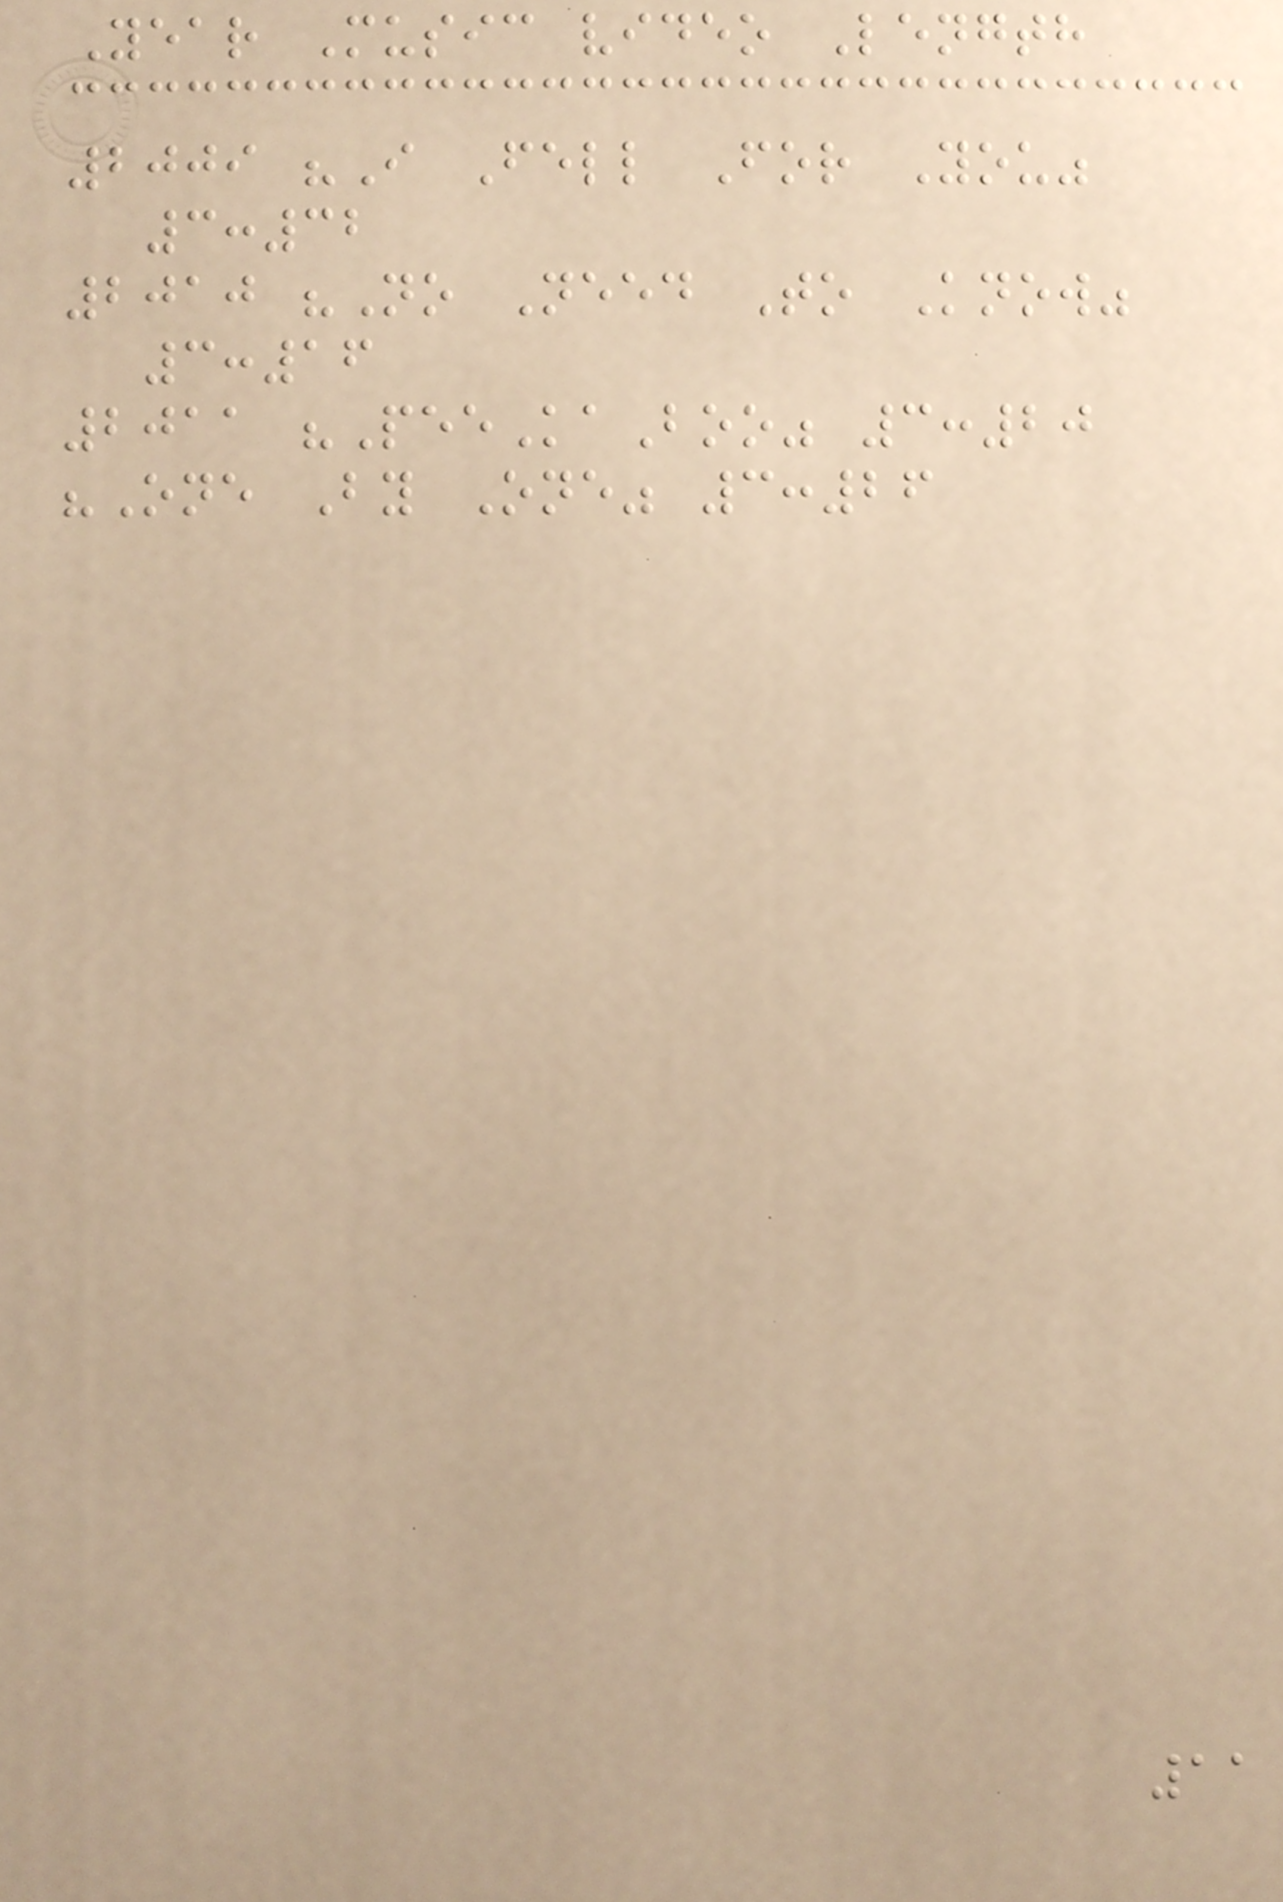Year Music video Length
2009 "I Fell For You"
3:32
2010 "No Need To Know"
3:16
2011 "PeeKaBoo" 3:20
"One By One" 3:26
11
